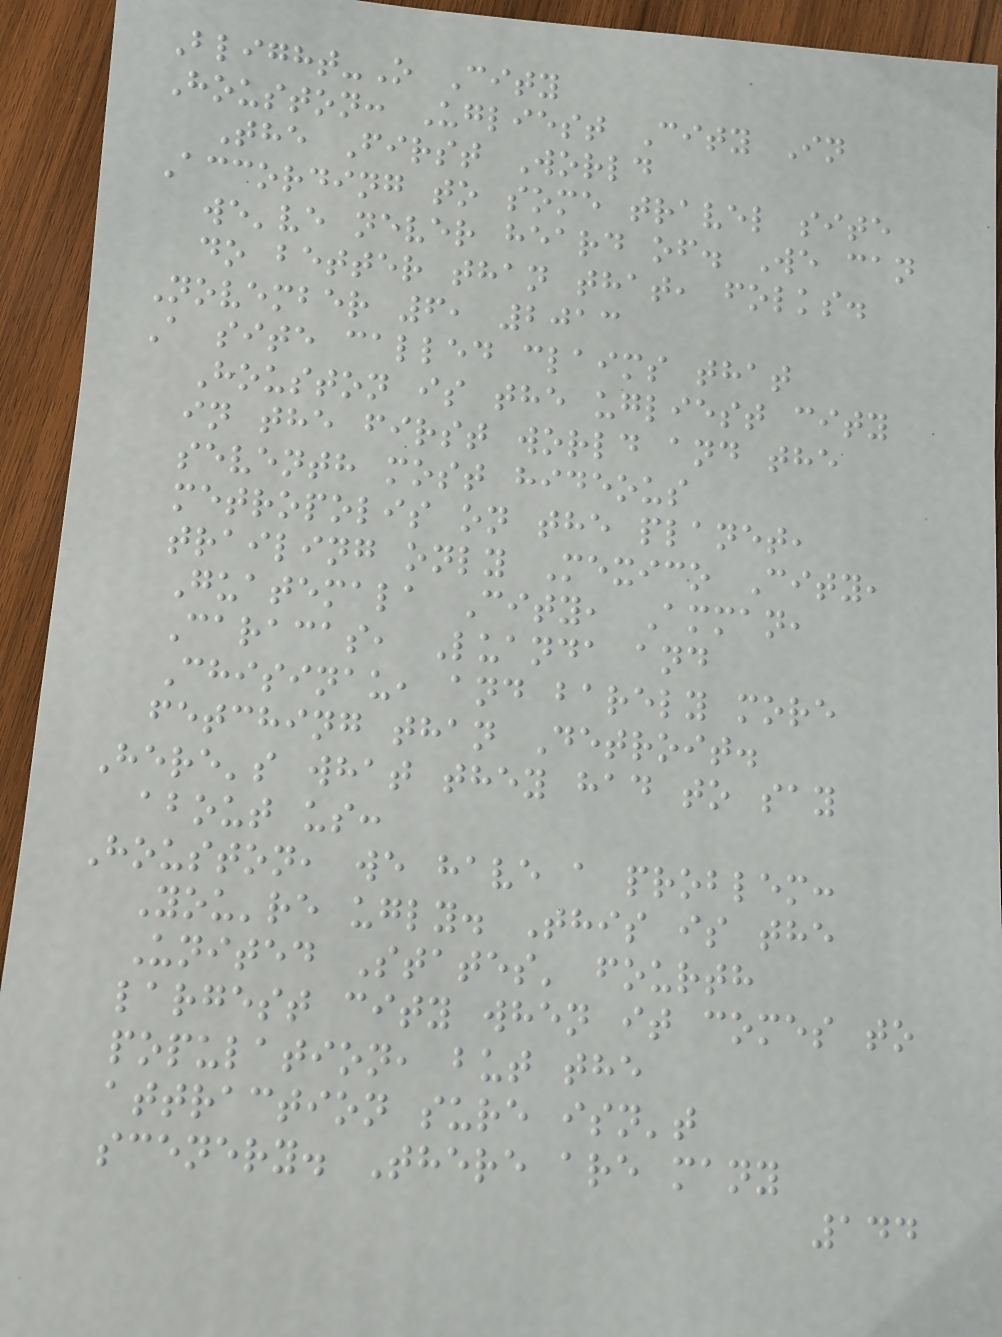Blight-O City
Houston: Ugliest City In
The First World
According to some travel site
we've never heard of. We can
do better than that, folks.
November 6, 2013
A site called claims that
Houston is the ugliest city
in the first world and the
seventh most hideous
metropolis on the planet,
trailing only Mexico City,
Guatemala City, Amman,
Caracas, Luanda and
Chisinau, and barely more
fetching than Detroit.
Here's what they had to say
about us:
Houston, we have a problem:
You're ugly. This is the
United States' fourth
largest city when it comes to
population, but the
attraction sure isn't
scenery. There are many
144
